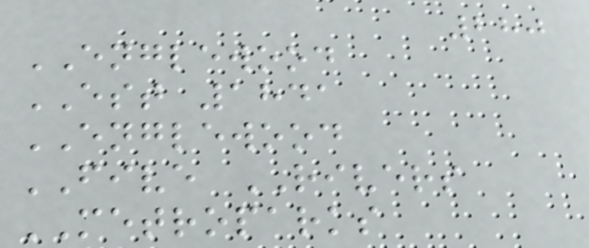280
ENGLEWOOD
EST 1841
ENGLEWOOD
FIVE RIVERS
METROPARKS
